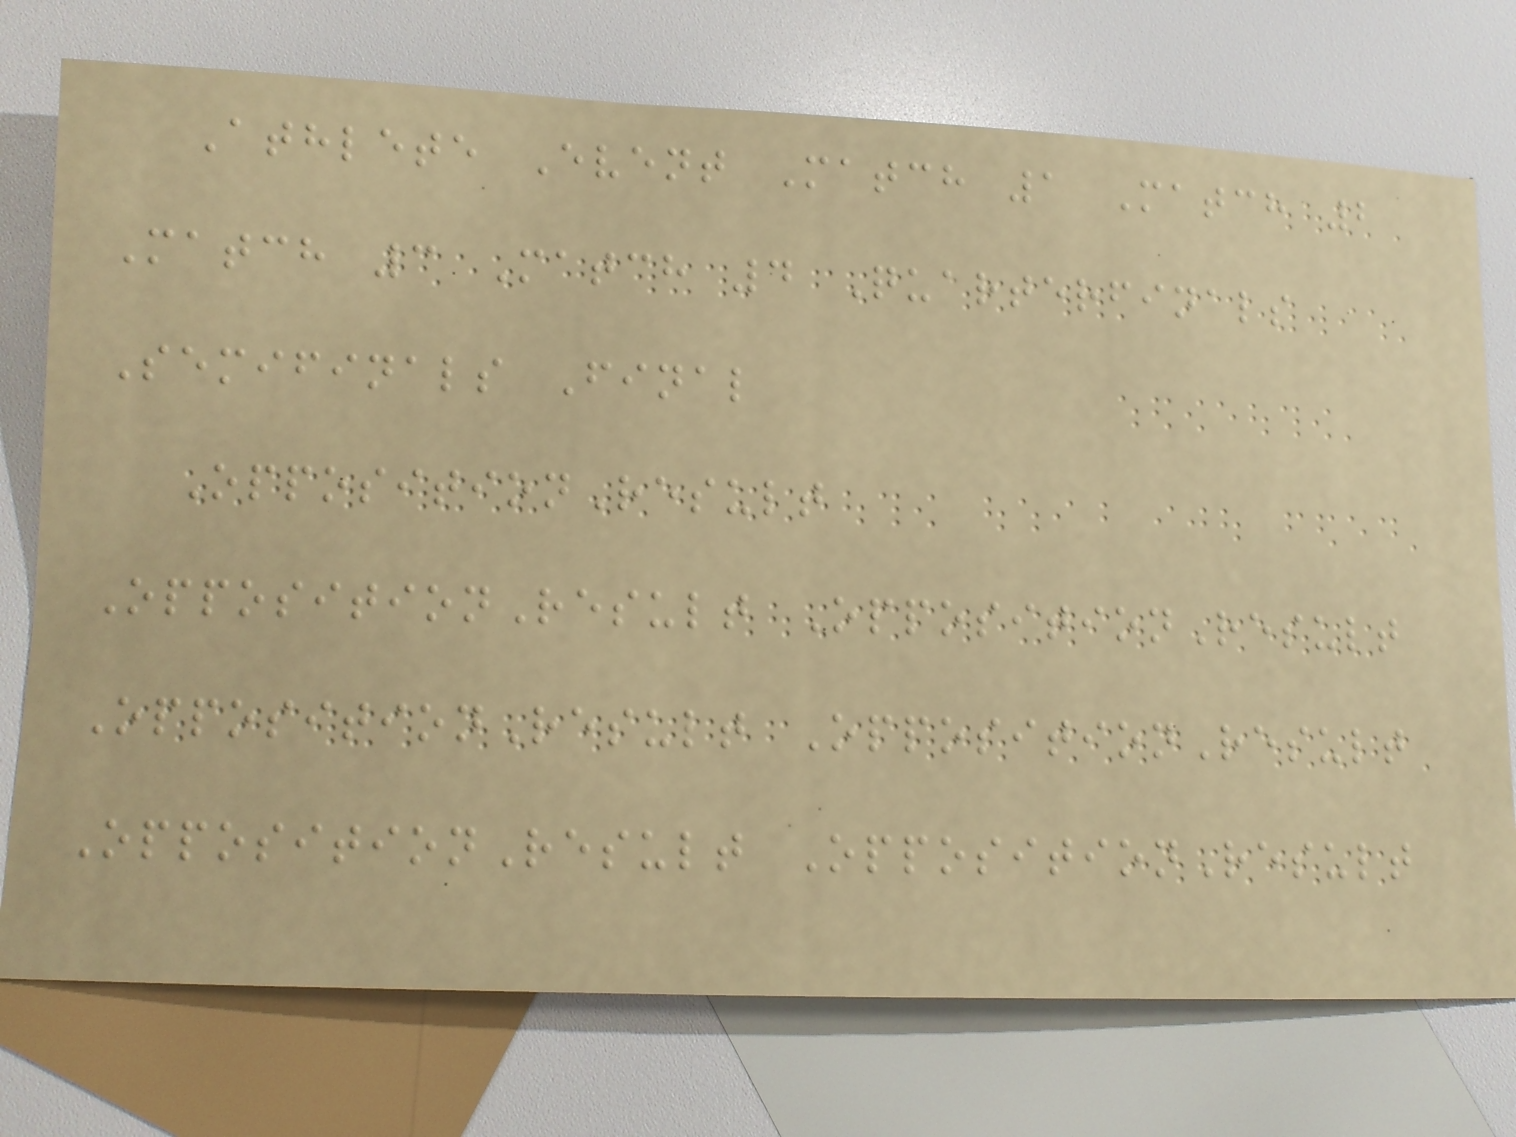Athlete Event Match 1 Match 2
Match 3 Match 4 Quarterfinals
Semifinals Final
OppositionResult
OppositionResult OppositionResult
OppositionResult OppositionResult
OppositionResult OppositionResult
